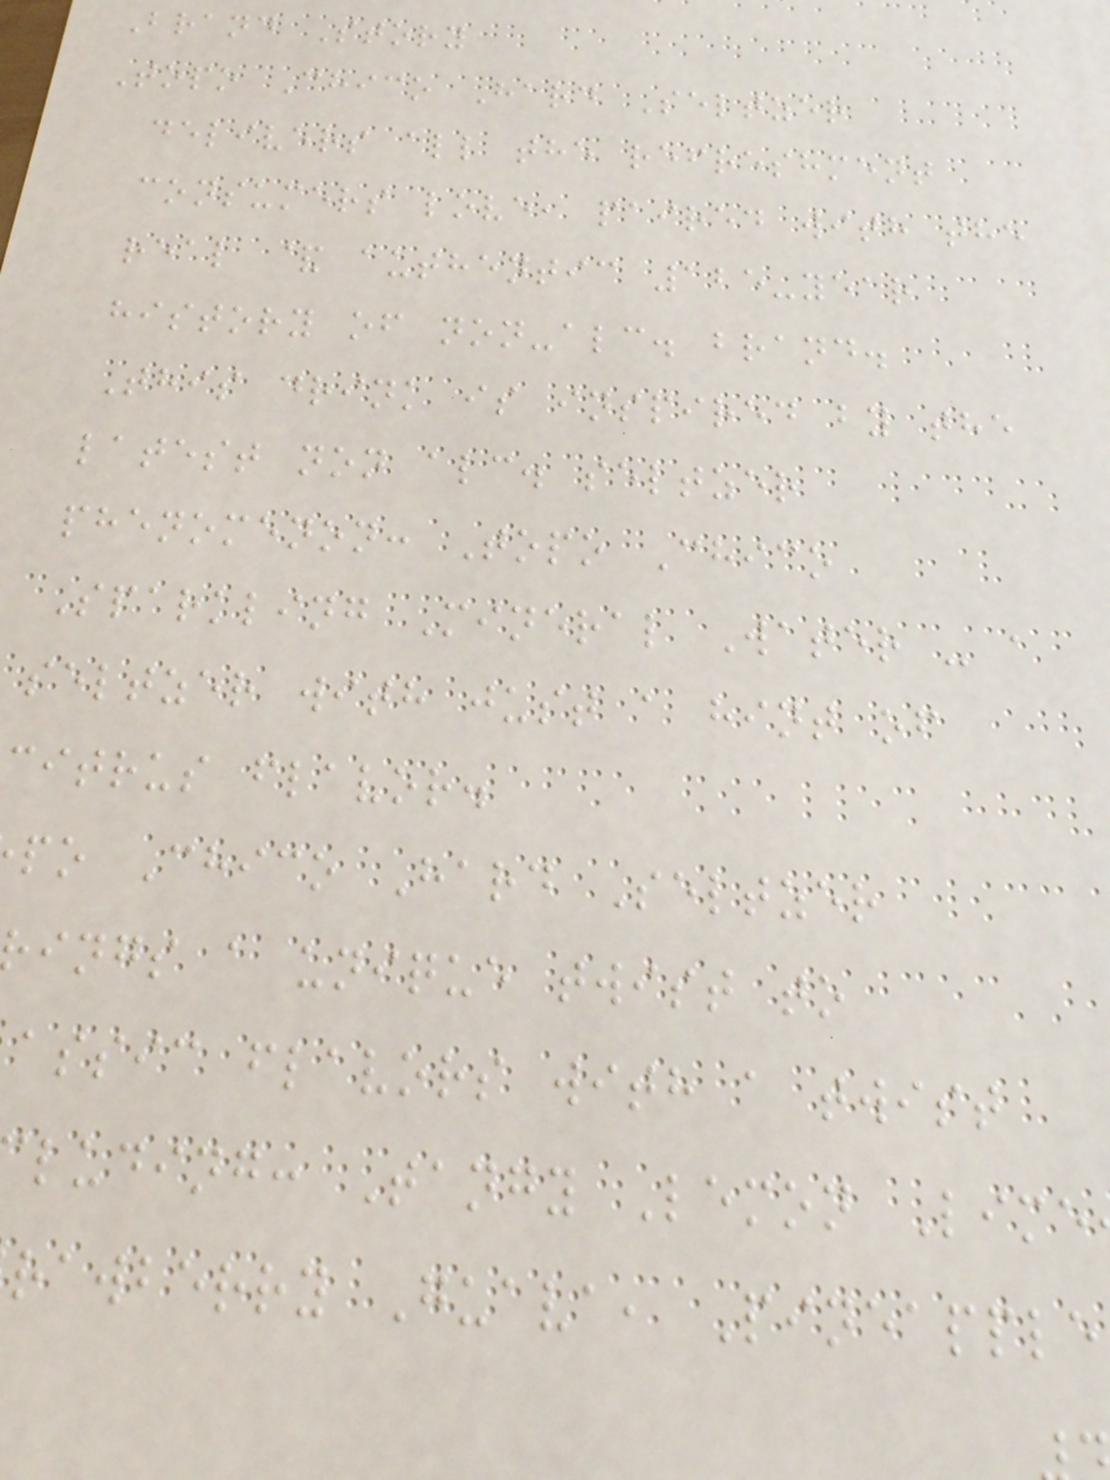Brand Story
Topo Chico Hard Seltzer
delivers all the refreshment
consumers love, paired with the
real & authentic 125-year
history of non-alc. brand.
This drink is inspired by the
latest non alc. seltzer
phenomenon: Topo Chico
Sparkling Mineral Water - a
seltzer with just a hint of
citrus flavor.
po Chico Hard Seltzer
ings a unique twist to
assic flavors with a twist
luding: Tangy Lemon Lime
rawberry Guava, Pineapple
